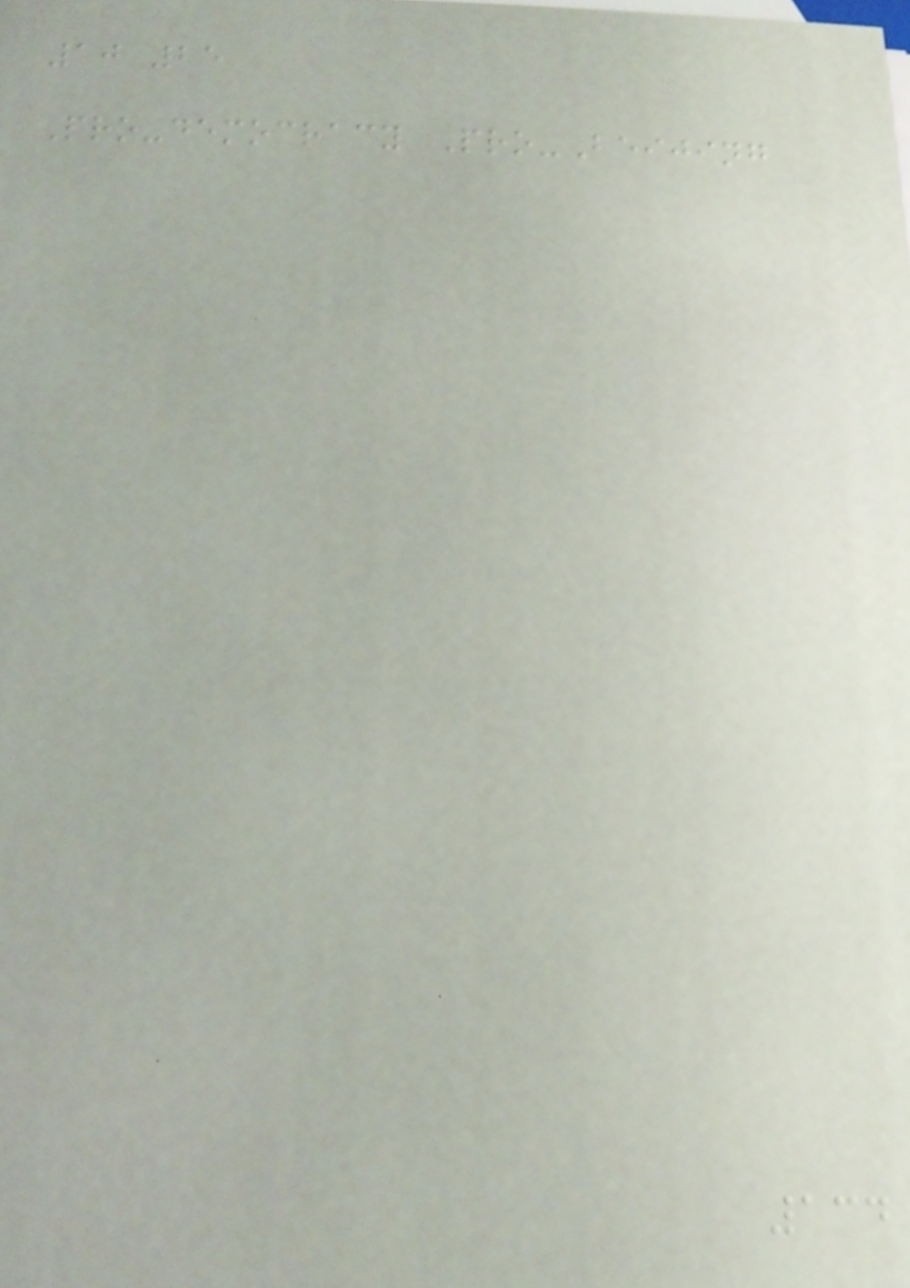10 25
Pro-democracy Pro-Beijing
134
